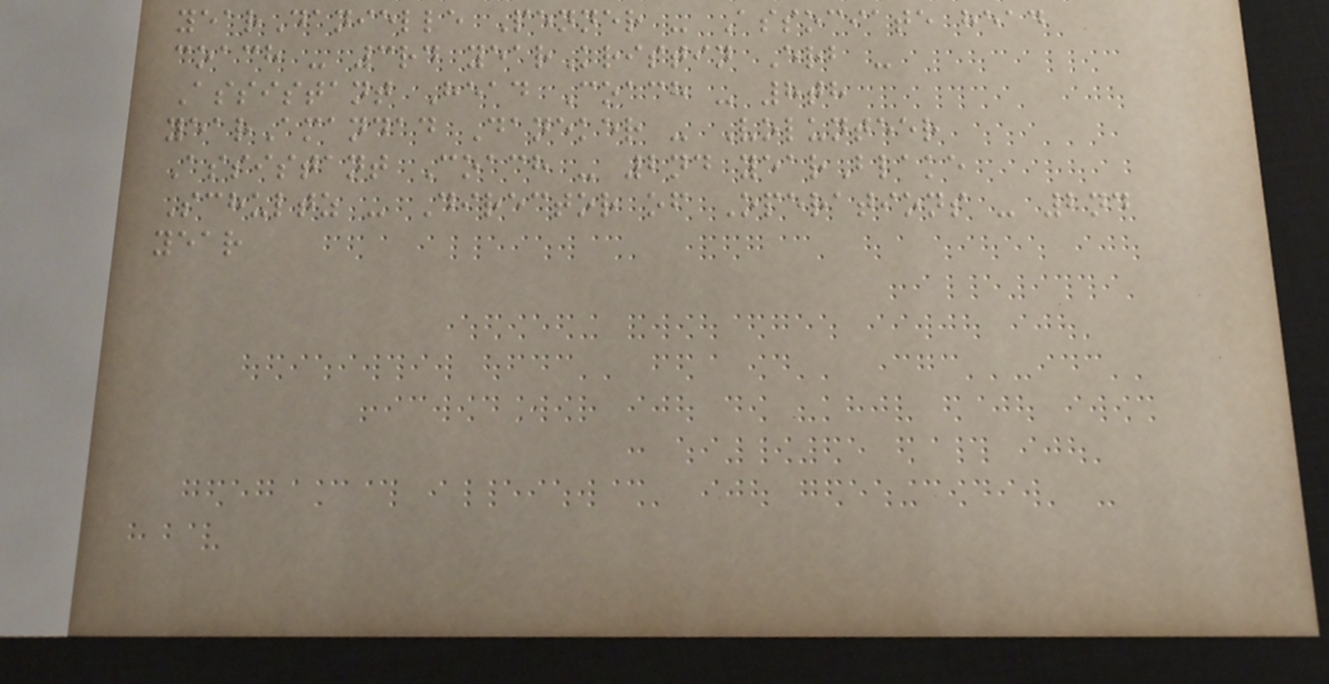yearDanielle Penner - Associate head
coach - 3rd yearKristin Erb -
Assistant Head Coach - 8th
yearAmandad Daneker - Volunteer
Assistant Coach - 2nd yearBlake
Schultz - Director of Operations - 2nd
year
